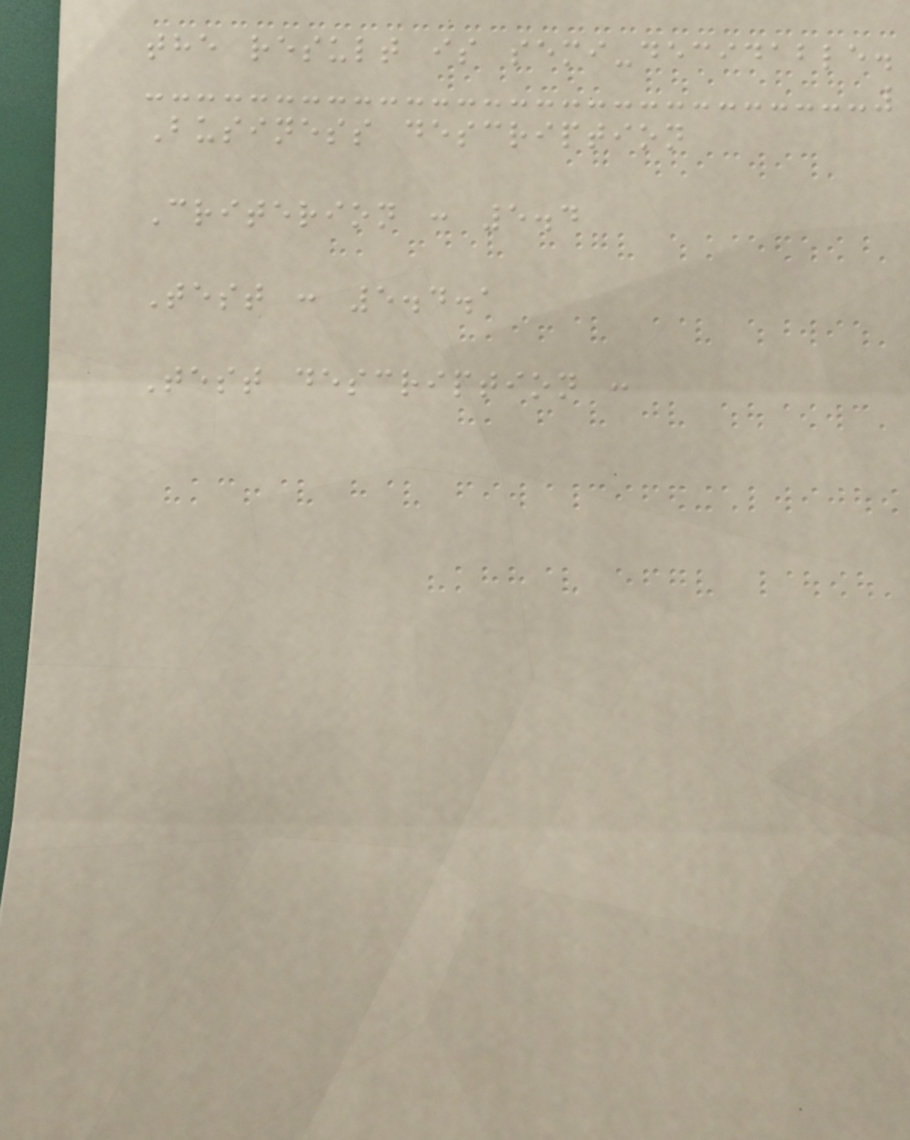the result is semi-decidable.
Business description
Criterion : 5.4
Test : 5.4.1
Test description :
